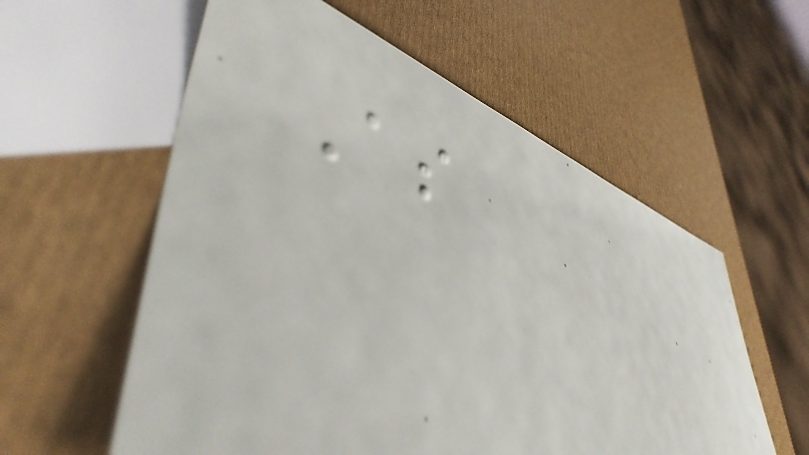As
